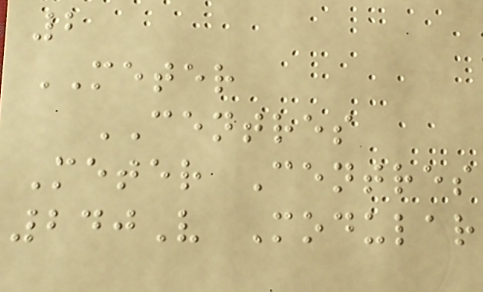2
METER
CENTRES
Meter Centres
240V Modular
